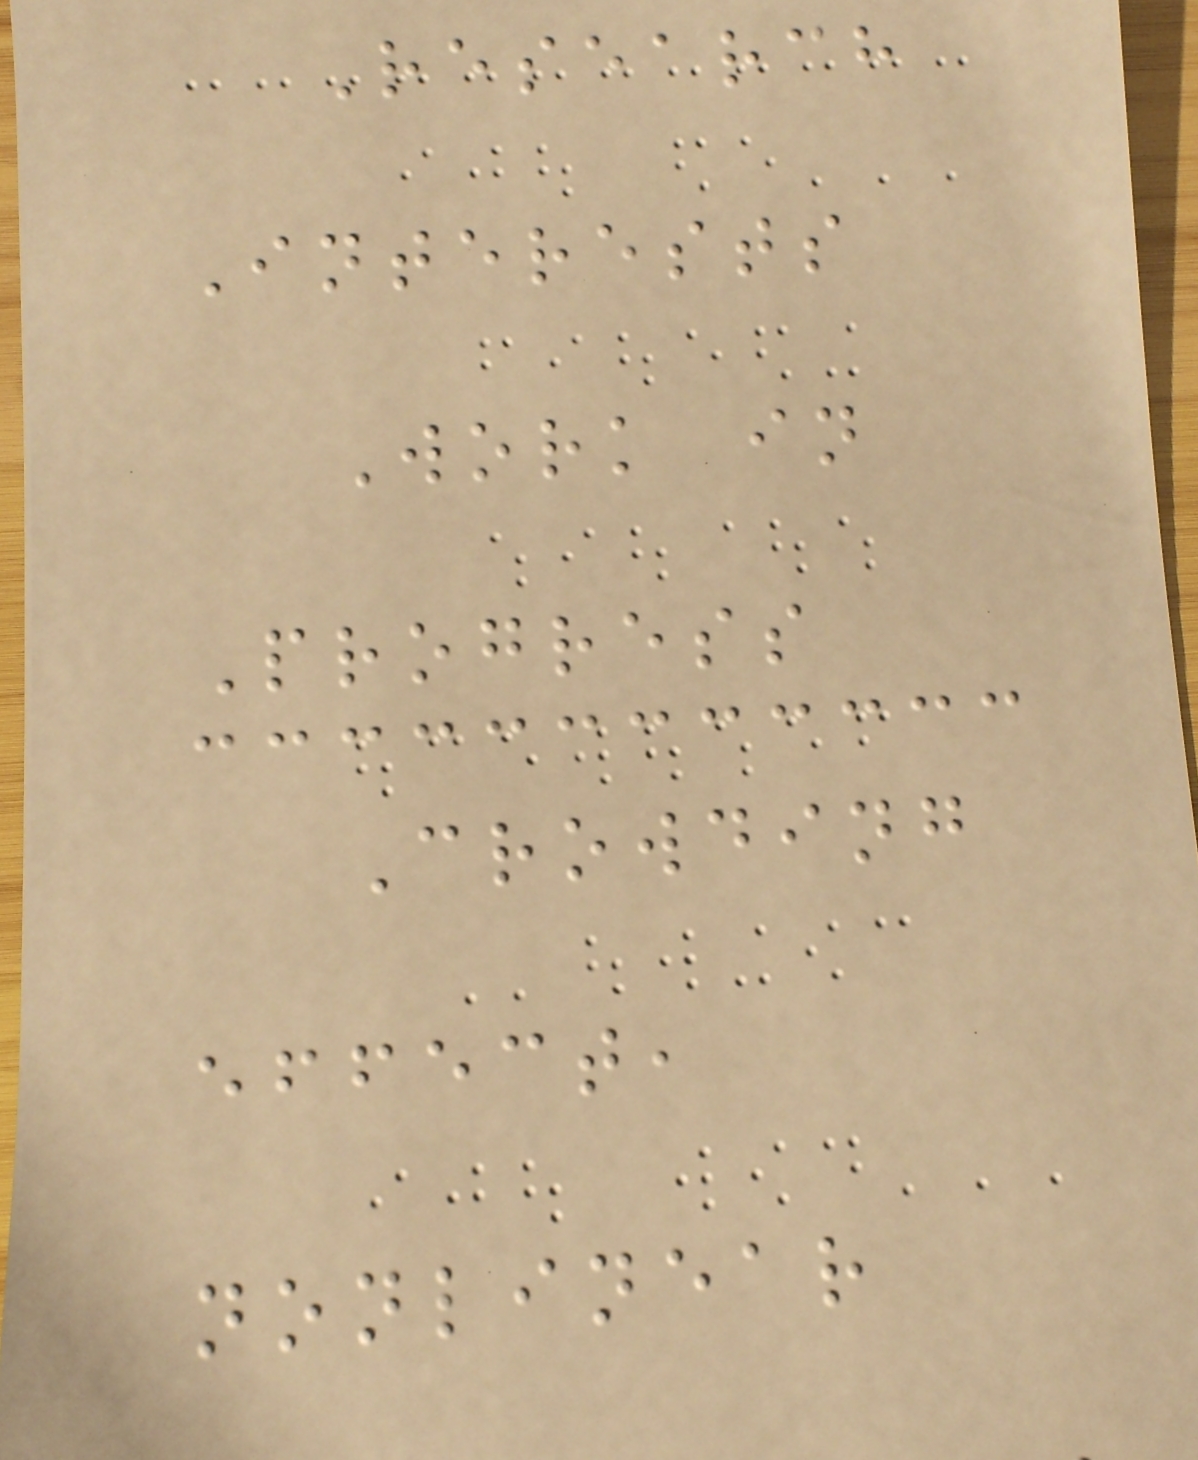Research
Interests
Work in
Progress
Crowding
effect,
nonlinear
